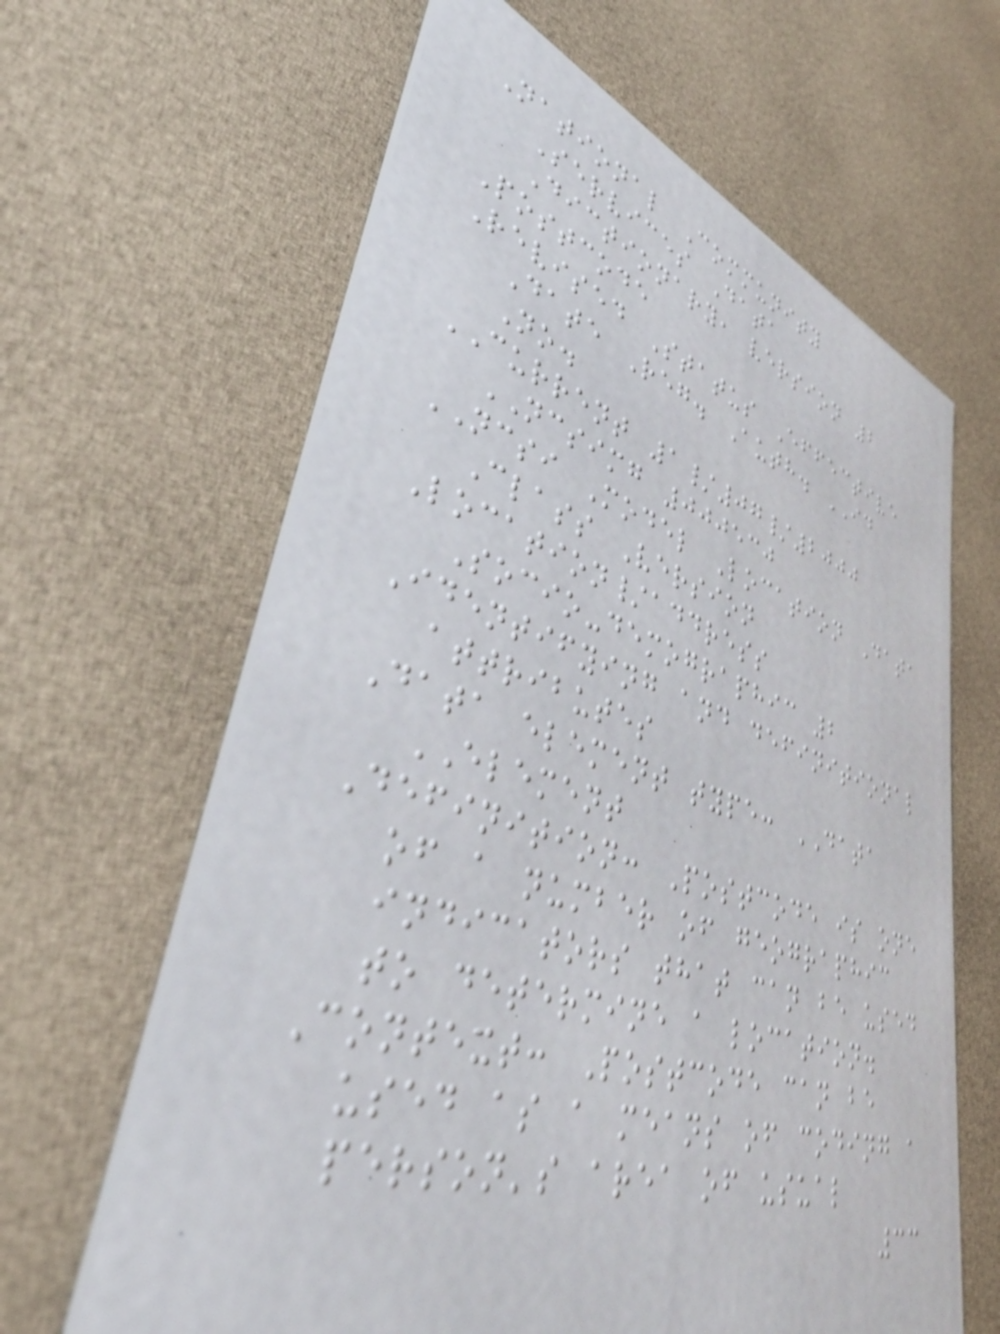National Community
Services Data
Dictionary, version 2
Postcode
Revised Status Effective
Date Reg. Auth. ID
No.
CURRENT 1/07/2000
NCSIMG 000530
NCSI Model Location Data
Class Version
Location/address
Socio-demographic 2
Identifying and definitional
attributes
Data element type: DATA
ELEMENT
Definition: Postcode is one
of a number of geographic
indicators that can be used
to determine a location.
Context: Postcode can be
used as a means of coding a
person's area of usual
33
